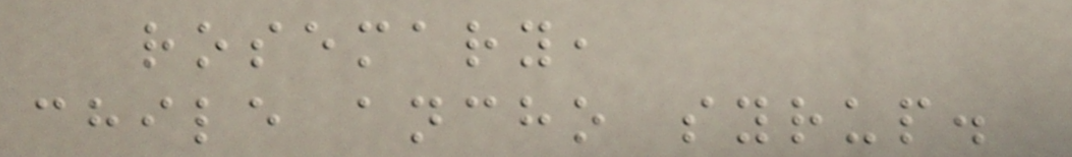rosemary,
chile ancho syrup.
